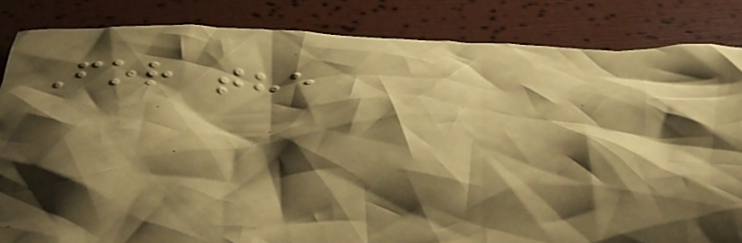For the
